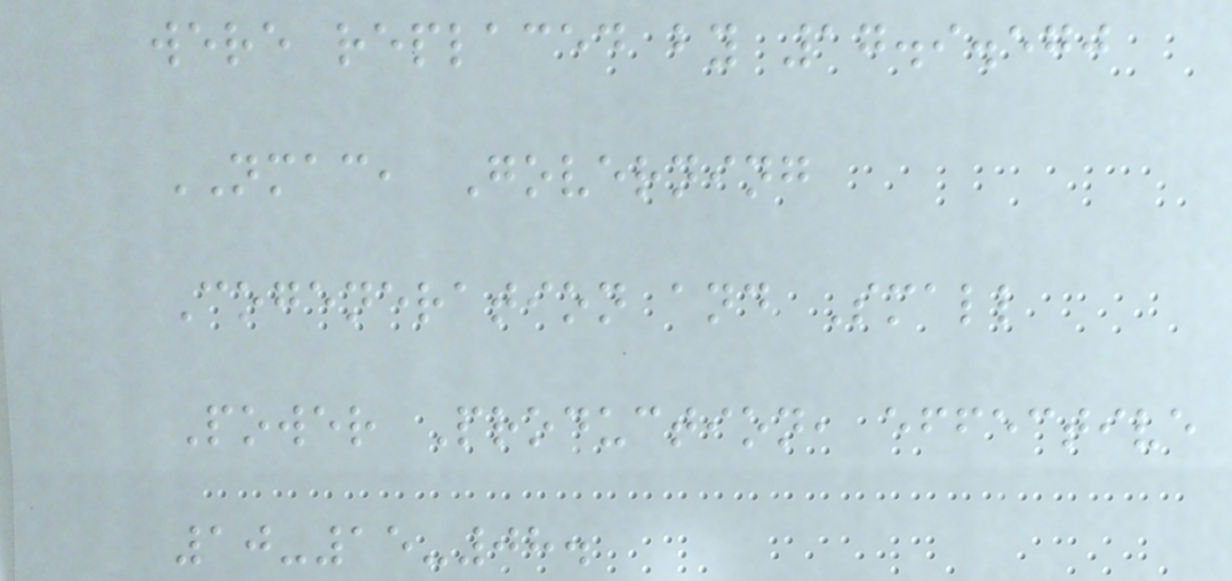were replaced by 17.9.570
NMAC, Governing
Cogeneration and Small
Power Production, effective
10-15-08.
